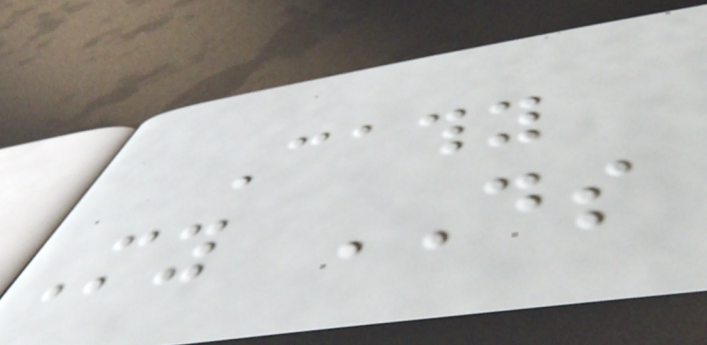Cathy
My DS
